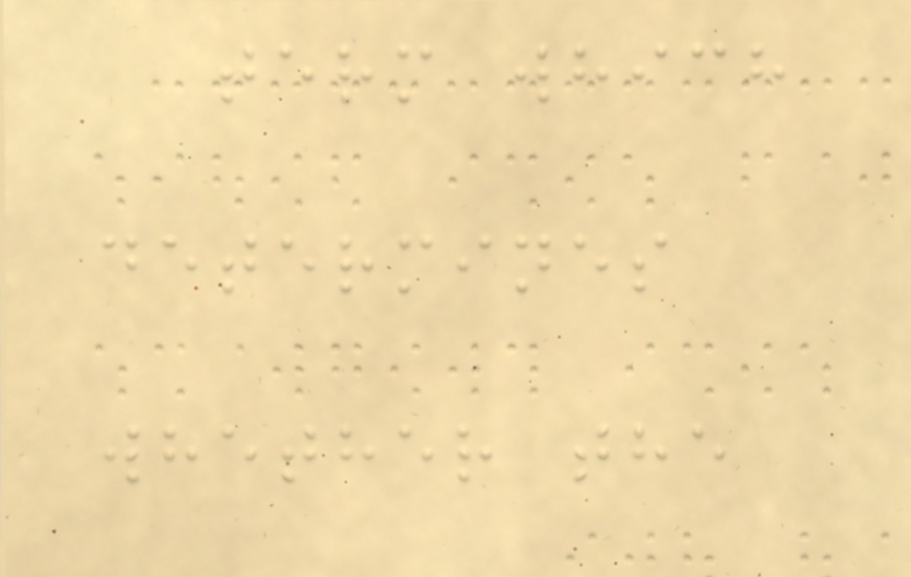term which
determines
whether the
